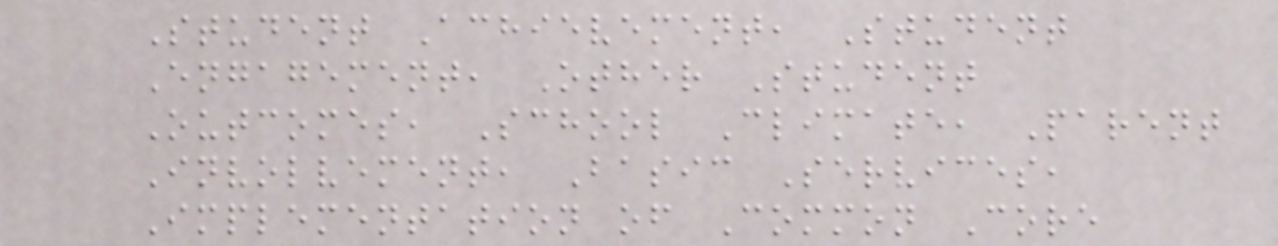Student Achievement, Student
Engagement, Other Student
Outcomes, School Climate, Parent
Involvement, Basic Services,
Implementation of Common Core
